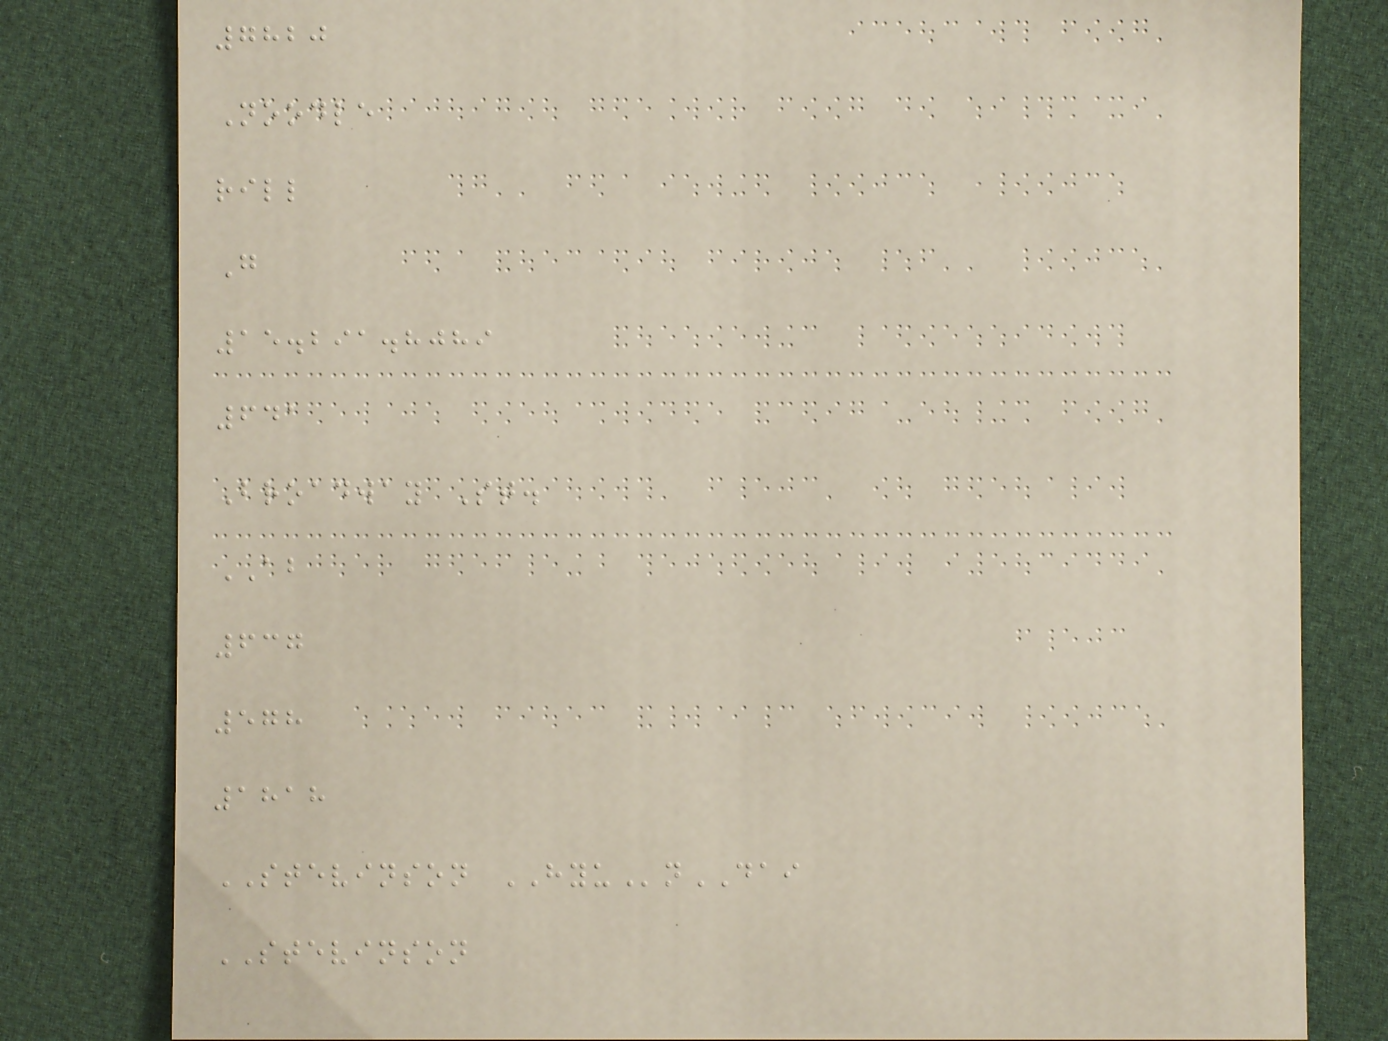7820
Noodle
rill
G
15.291.8089
641
Broadway St.
AB
637
578
1818
STEVINSON HYUnDAI
STEVINSON
